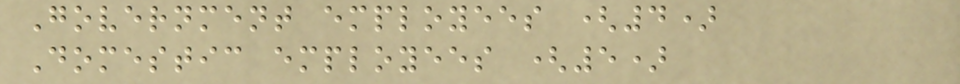Government employees (4)
Domestic employees (5)
